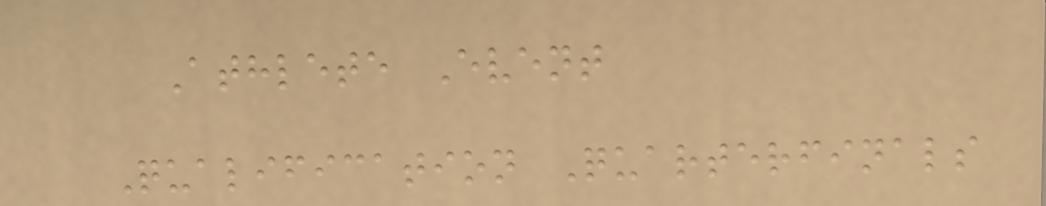Athlete Event
Qualification Quarterfinals
